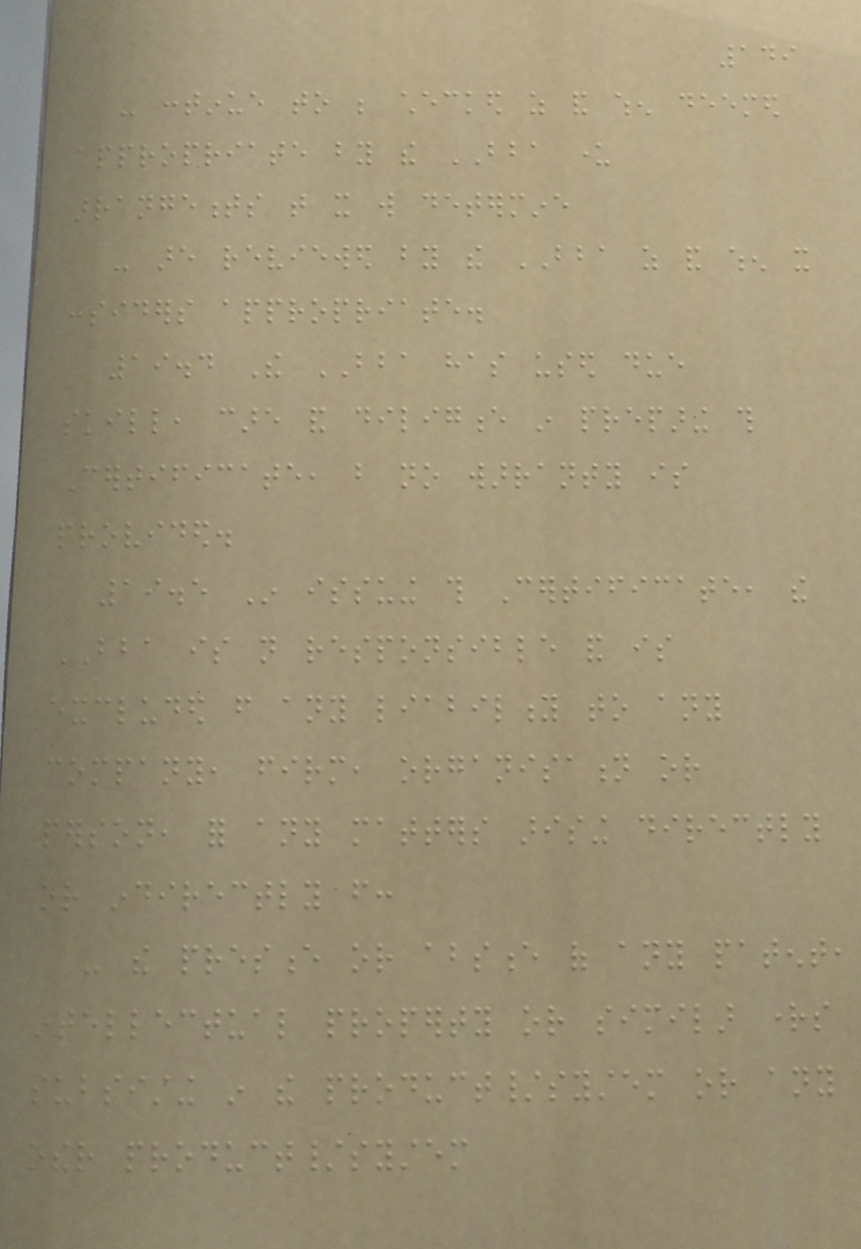149
- continue to be checked as and when deemed
appropriate by the BBA under
arrangements that it will determine
- are reviewed by the BBA as and when it
considers appropriate.
19.4 The BBA has used due
skill, care and diligence in preparing this
Certificate, but no warranty is
provided.
19.5 In issuing this Certificate, the
BBA is not responsible and is
excluded from any liability to any
company, firm, organisation or
person, for any matters arising directly
or indirectly from:
- the presence or absence of any patent,
intellectual property or similar rights
subsisting in the product/system or any
other product/system
